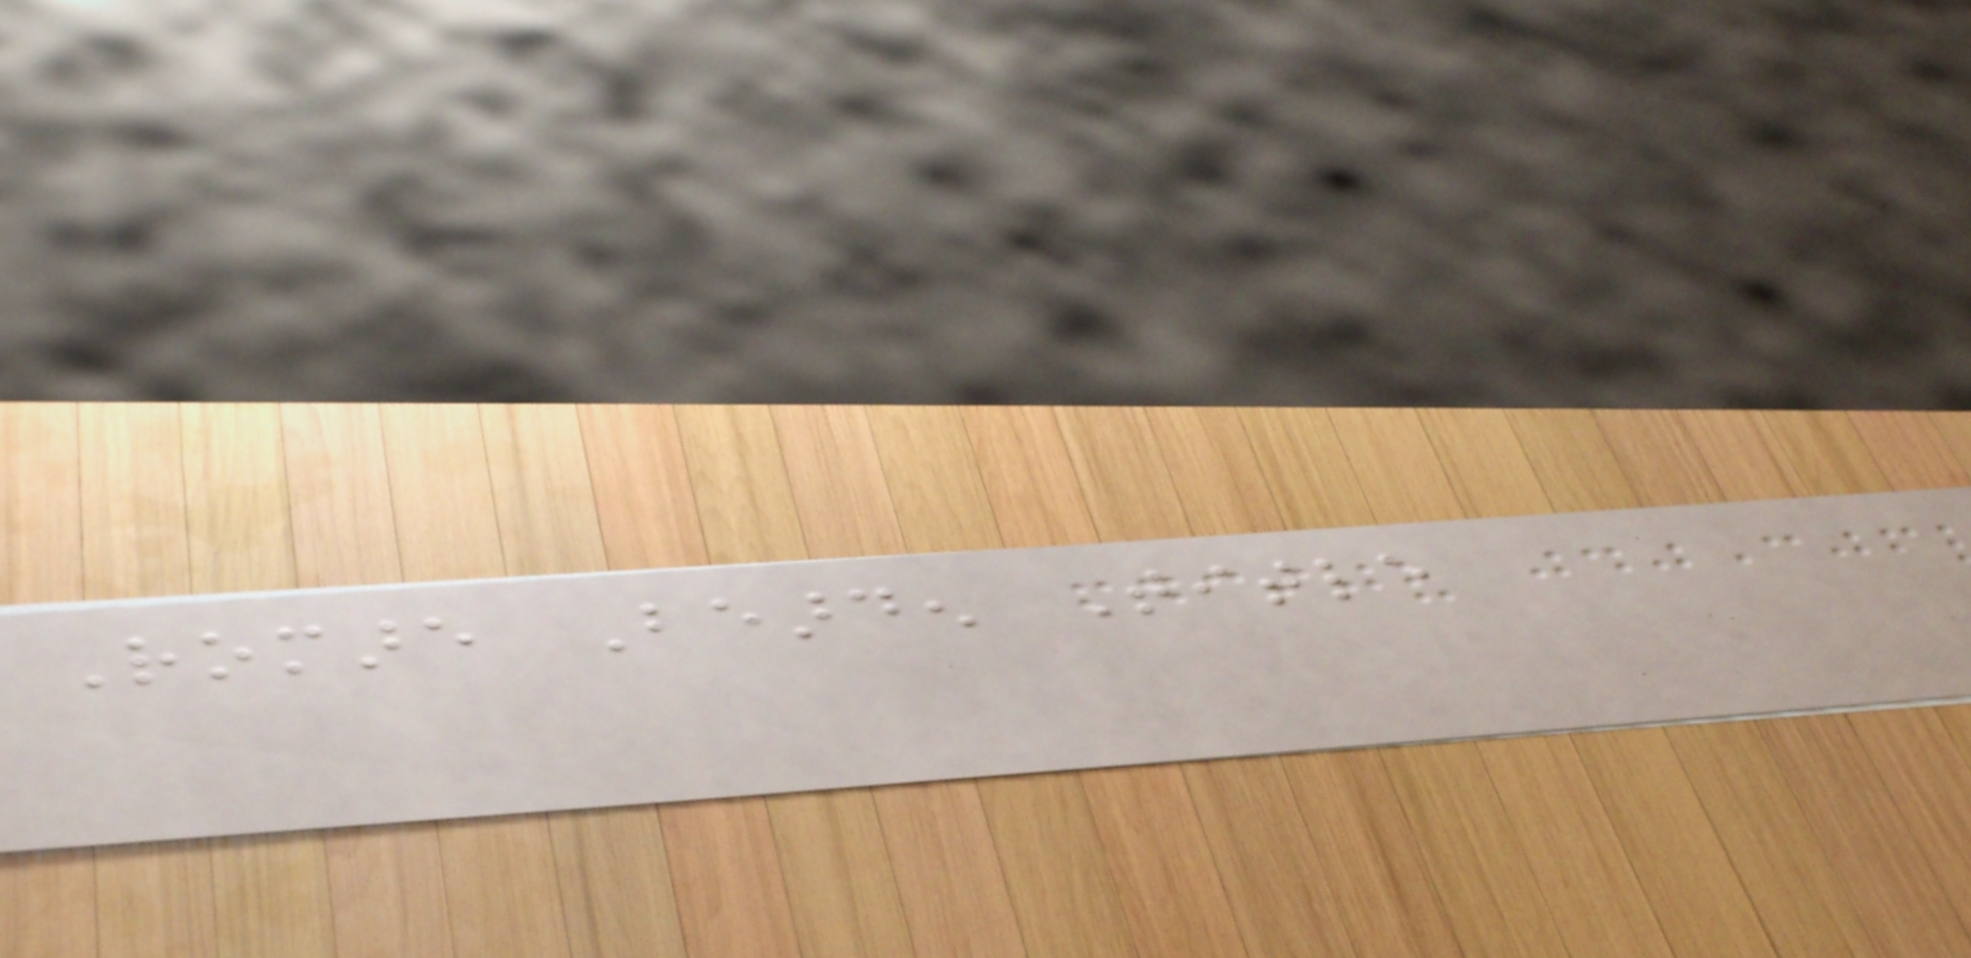Romare Bearden Title
